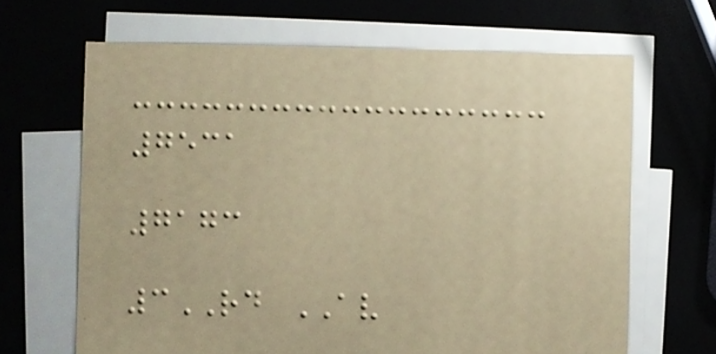7531
7173
3RD AV
